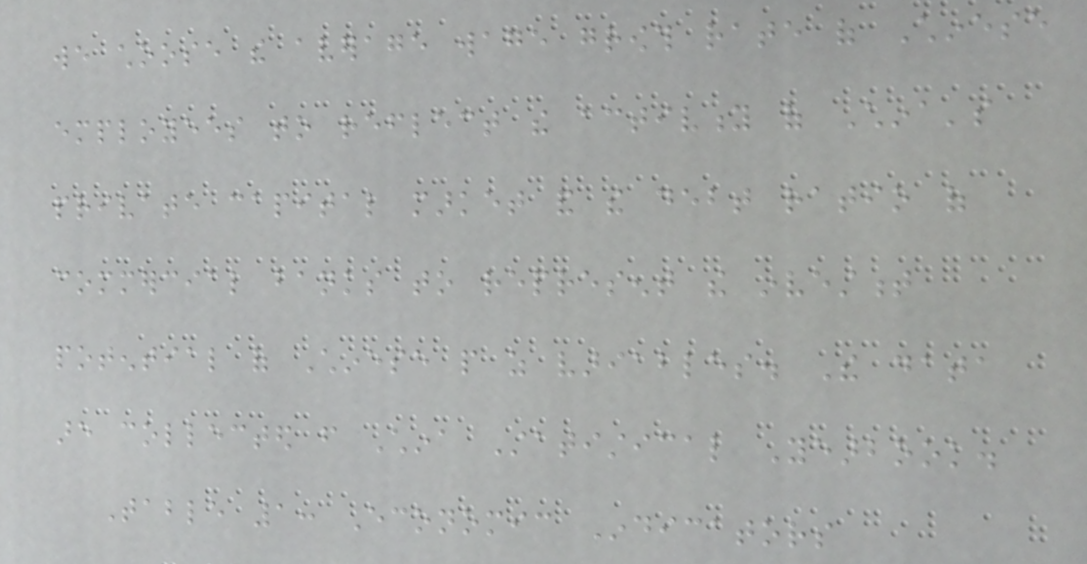we choose the average wage growth rate of Chinese
employees to reflect the activity of China's
private capital market and the debt ratio of
commercial banks to represent the investment
potential of Chinese people as variables. The data
are collected from China Statistical Yearbook.
Table 1: Economic Indicators
